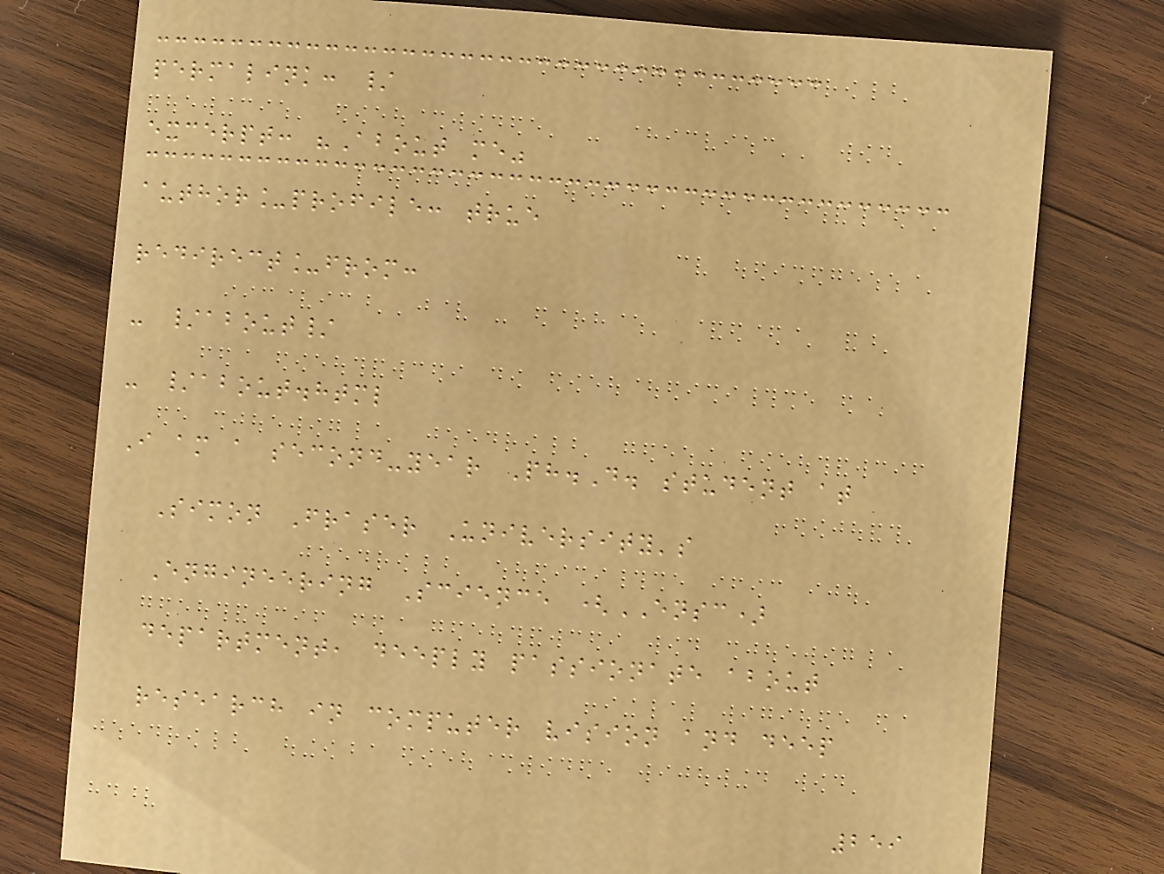permalink: /
excerpt: "About me"
author_profile: true
redirect_from:
- /about/
- /about.html
I am a second-year Ph.D. student at
Simon Fraser University's
Engineering Science (ENSC)
department, deeply passionate about
research in computer vision and deep
259
